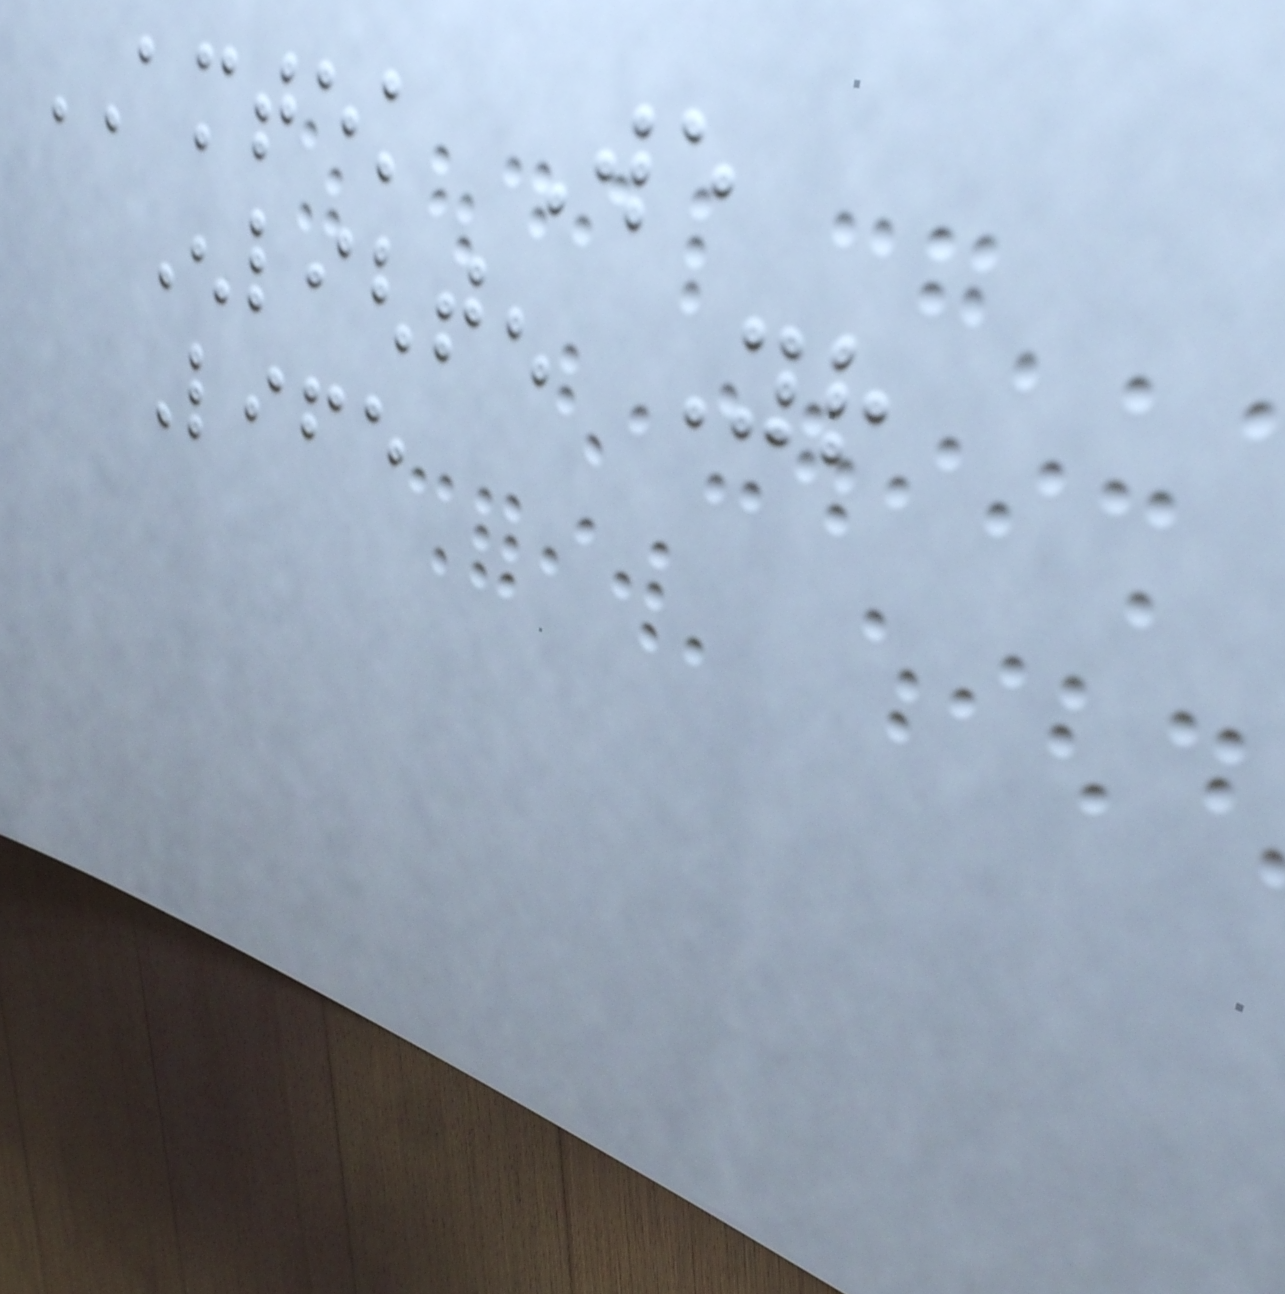AMTEK We
Enlighten Your
Life
